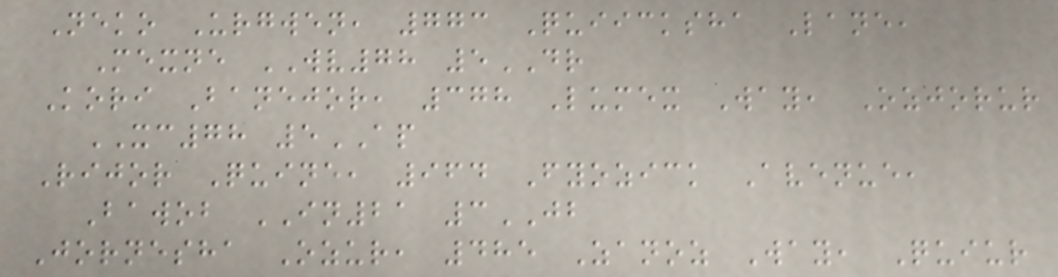Neko Urgwen, 773 Quiicksha Lane,
Mexne WV78 5DR
Kori Banejor, 378 Lumex Way, Ozjorur
XC78 5AP
Rijor Quine, 964 Fyozick Avenue,
Bawob IN21 3JB
Jornesha Ozur, 485 Zanoz Way, Quiur
